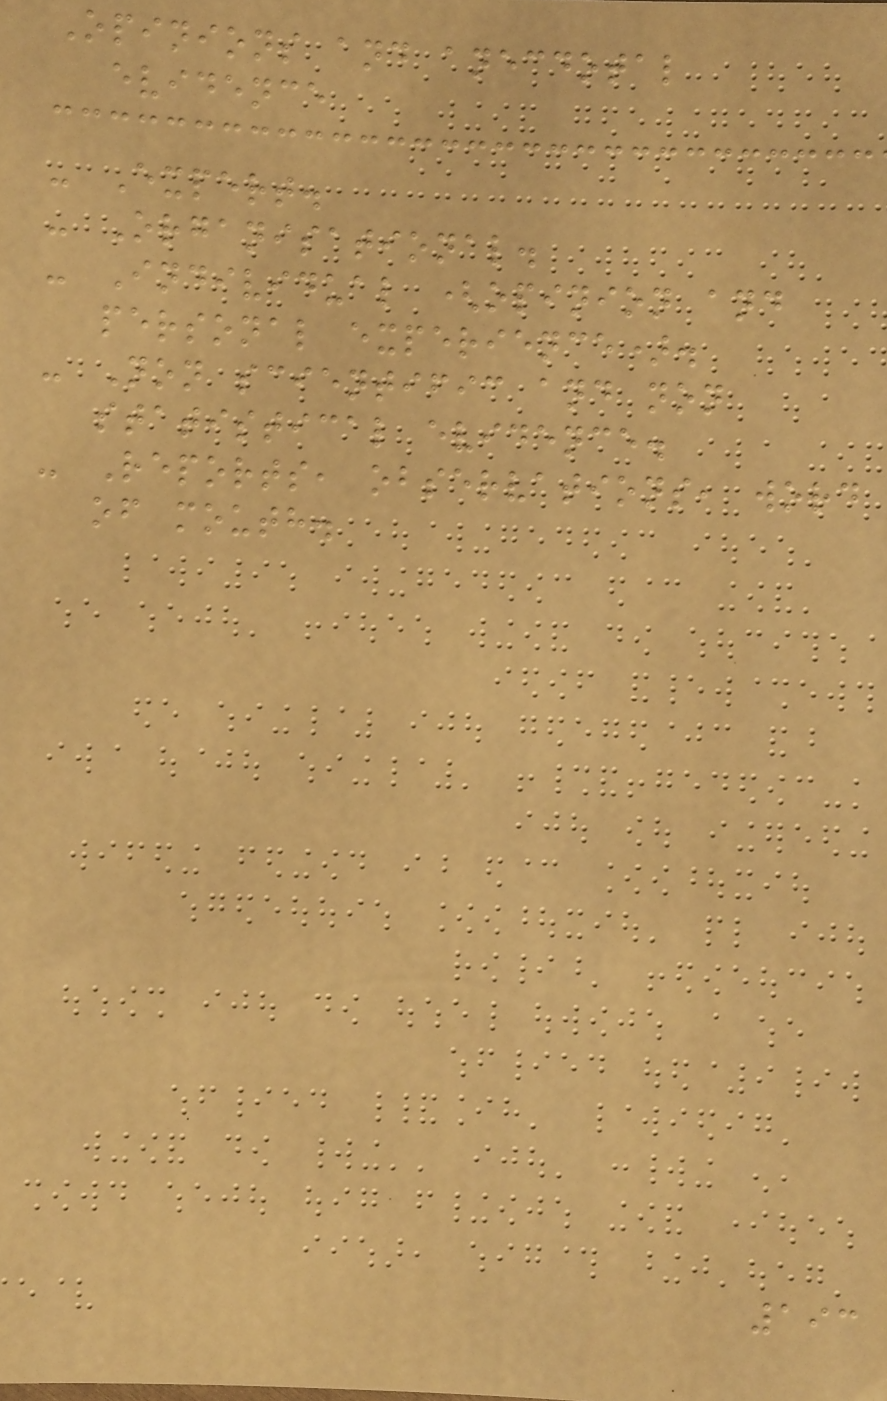Opinions and anecdotal
evidence
- Expert.
- Organisational.
- Individual (opinion and
personal experience).
- Non scientific and non
statistical evidence.
- Reports, observations, word
of mouth.
193
